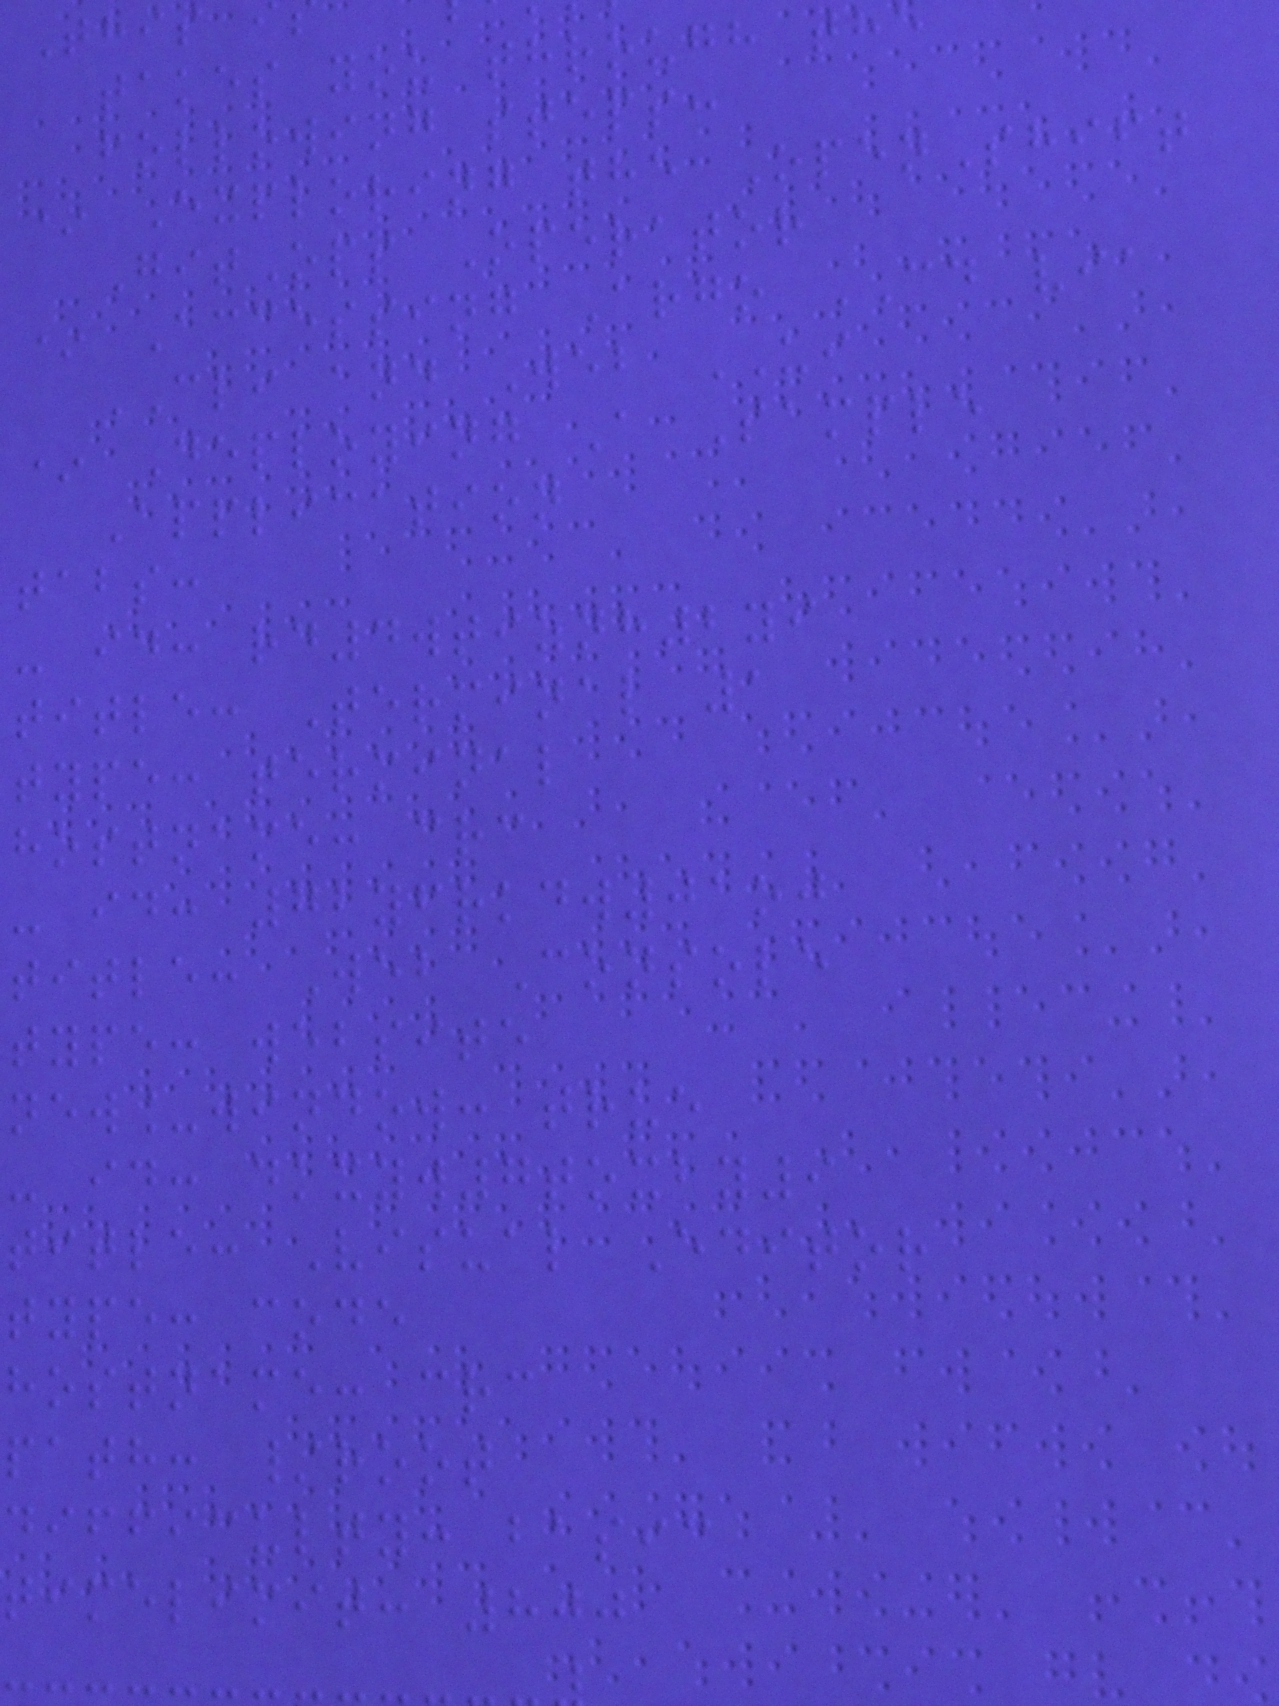takes you through the
following steps:
* Exploring the OpenShift
GitOps Operator
* Accessing Argo CD via
CLI and Web UI
* Deploying A Sample
Application
tabs:
- id: rd4wtiznh2yi
title: Terminal 1
type: terminal
hostname: crc
- id: 72yfrkdw01oj
title: Web Console
type: website
new_window: true
- id: dkxyw7toxby9
title: Visual Editor
type: code
hostname: crc
path: /root
difficulty: basic
timelimit: 800
